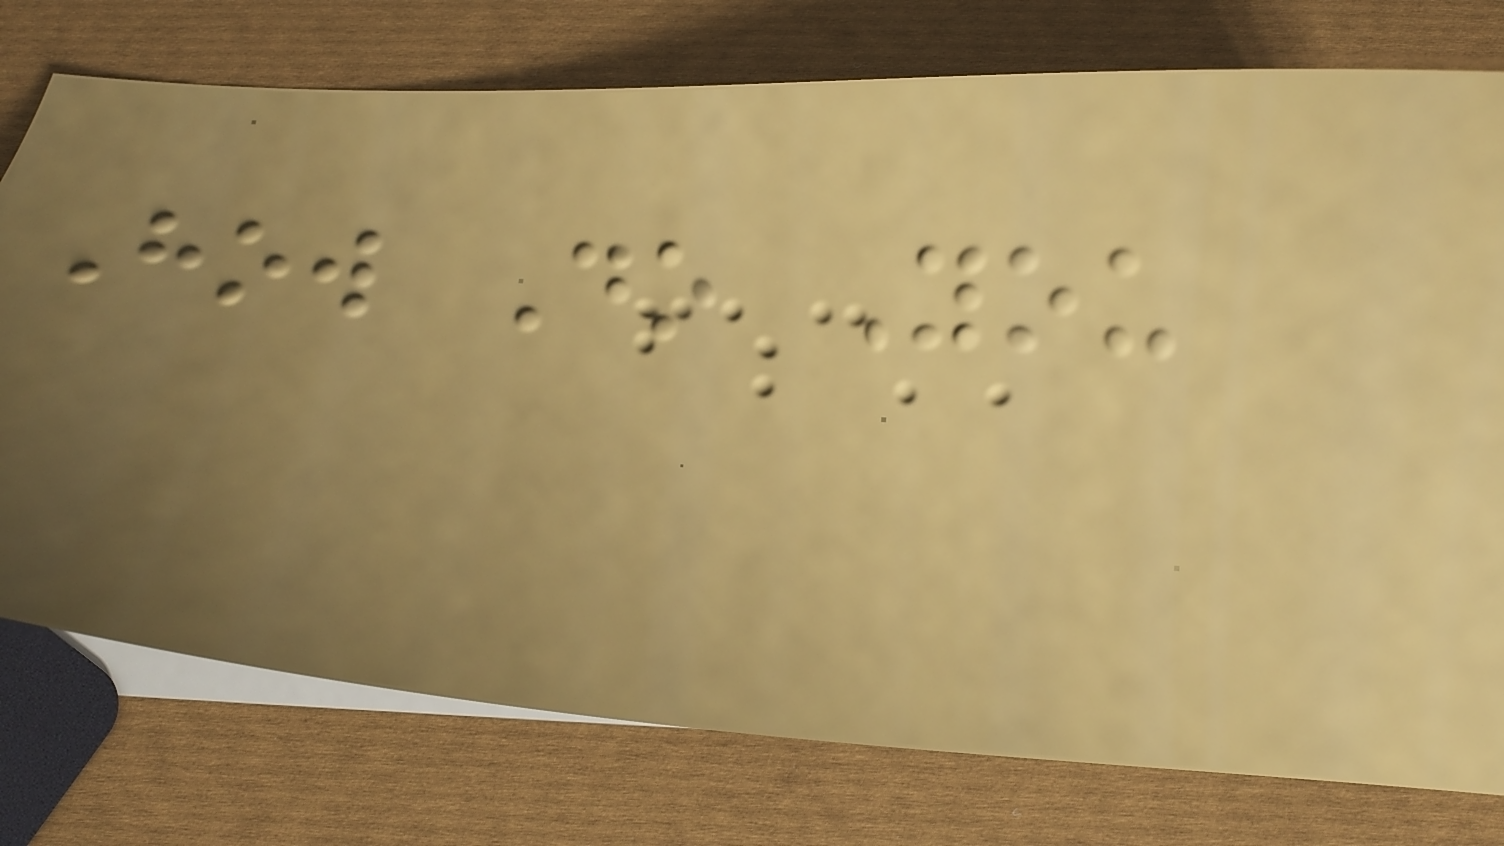How Do You
